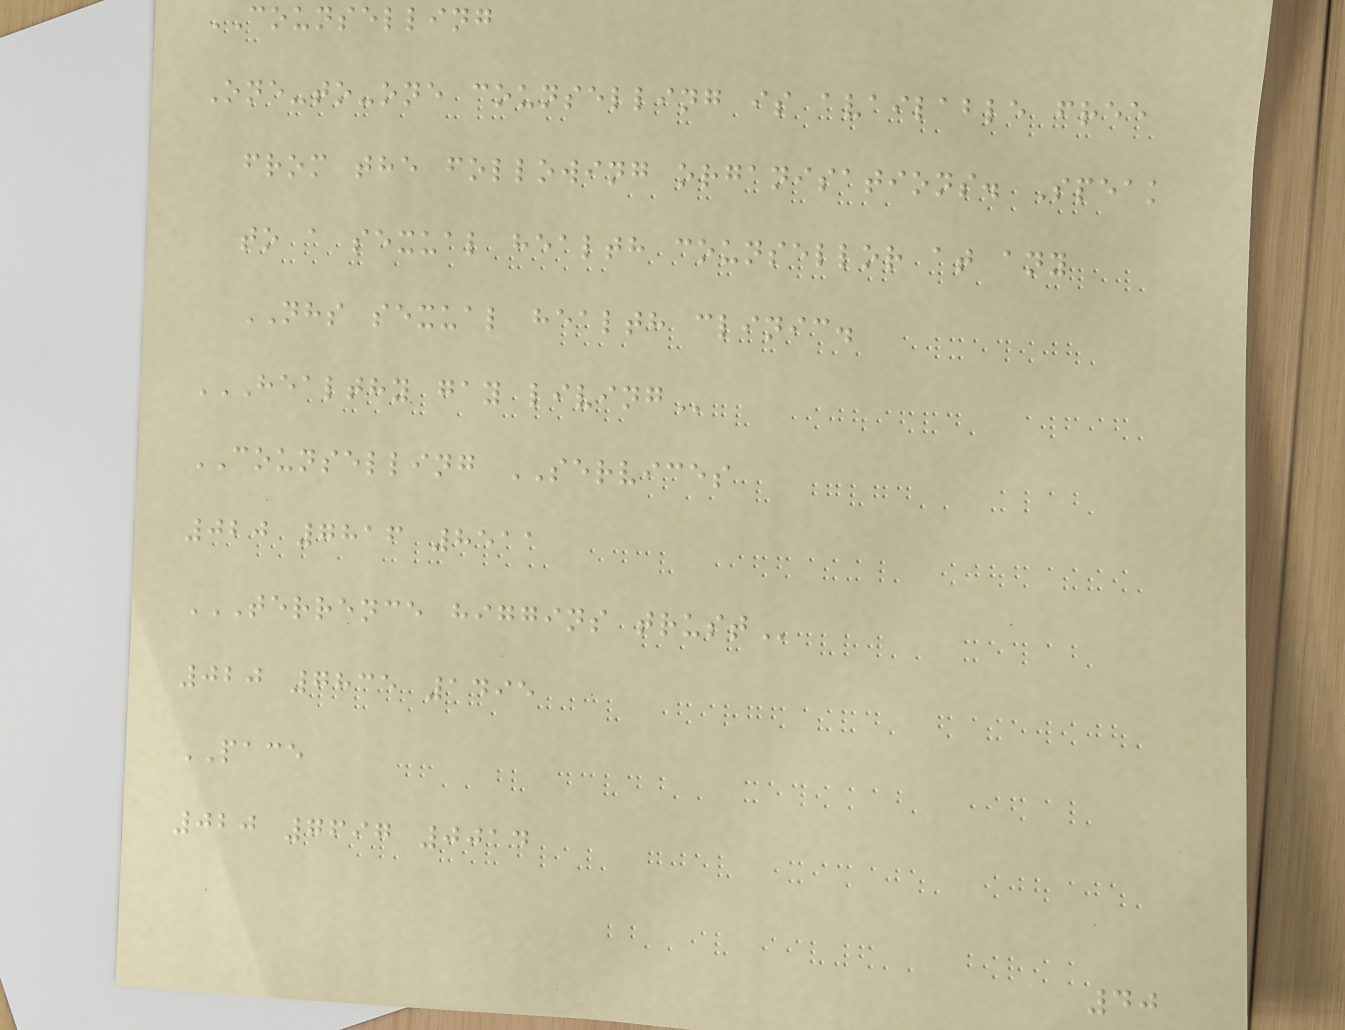COUNSELLING
One-to-one counselling is available free
from the following organisations. Speak
to a sexual health counsellor at any
NHS sexual health clinic.
HEALTHY GAY LIVING
COUNSELLING SERVICES
020 7816 8511
TERRENCE HIGGINS TRUST
020 7835 1495
PACE
020 7697 0014
40
